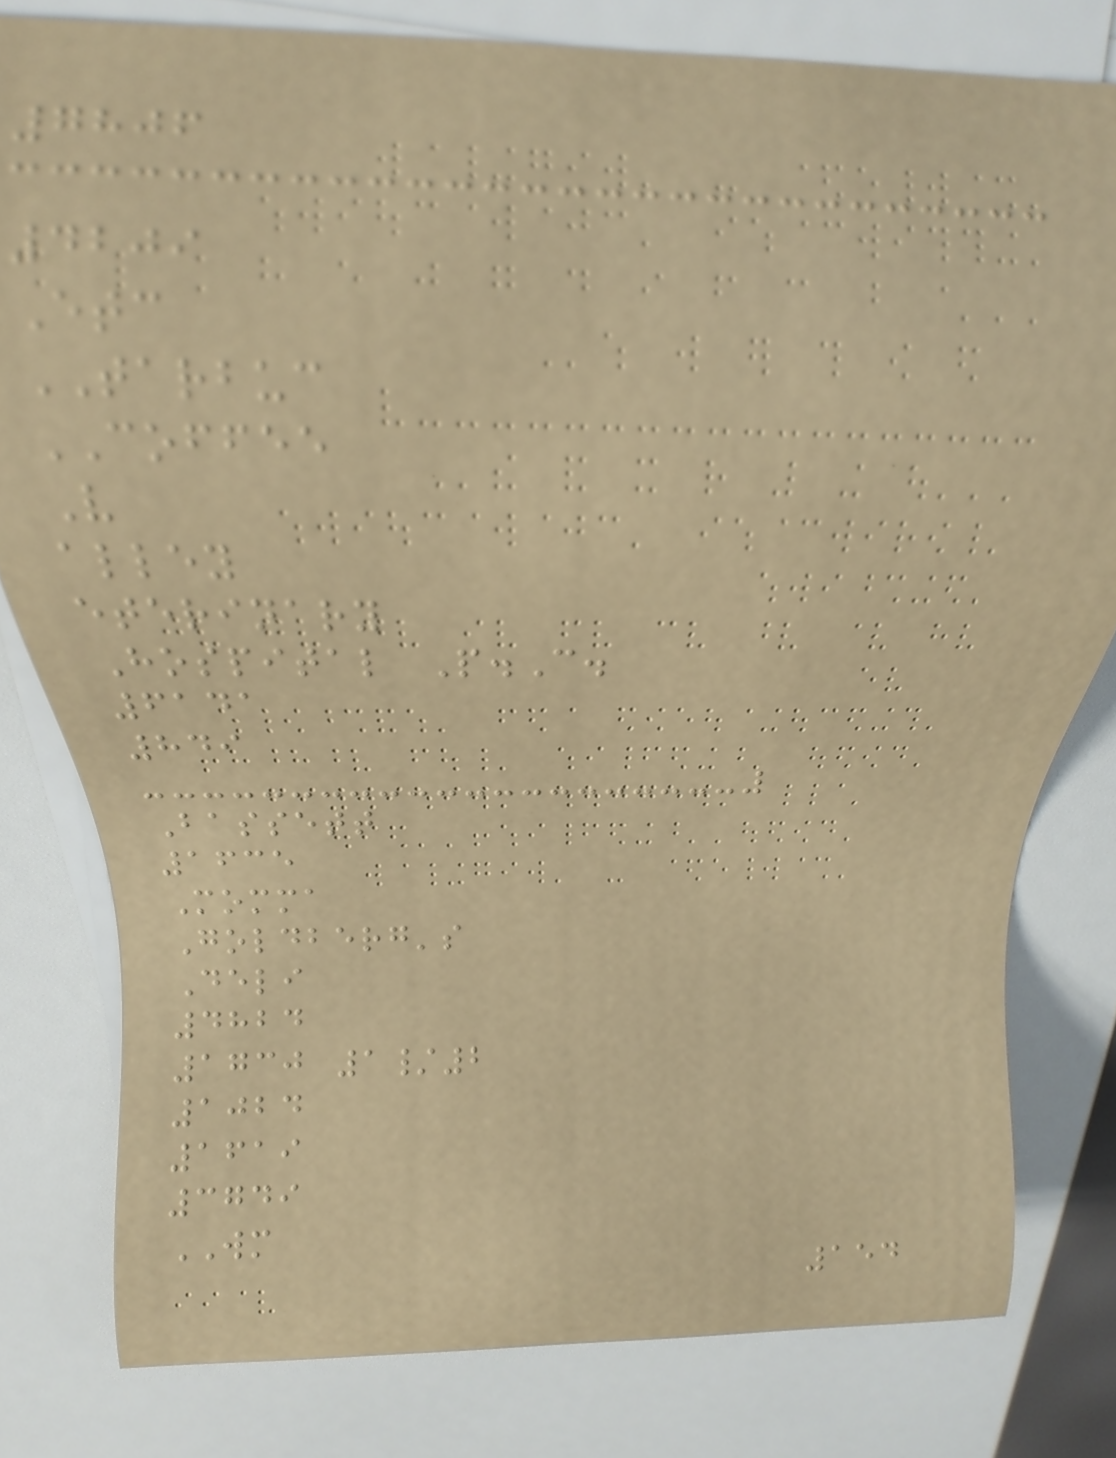7806
4209
Etc
TARBUC
COFFEE
V
alley
eterinary
Hospital P.C.
6141
849
Bassett
1635
Momma
Goldberg's
Deli
4824
1730 1/2
1024
1619
3749
WM
154
